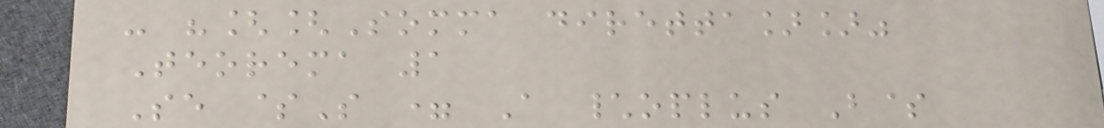- "[[Somma diretta]]"
Teorema 1
Se $S = A \oplus B$
